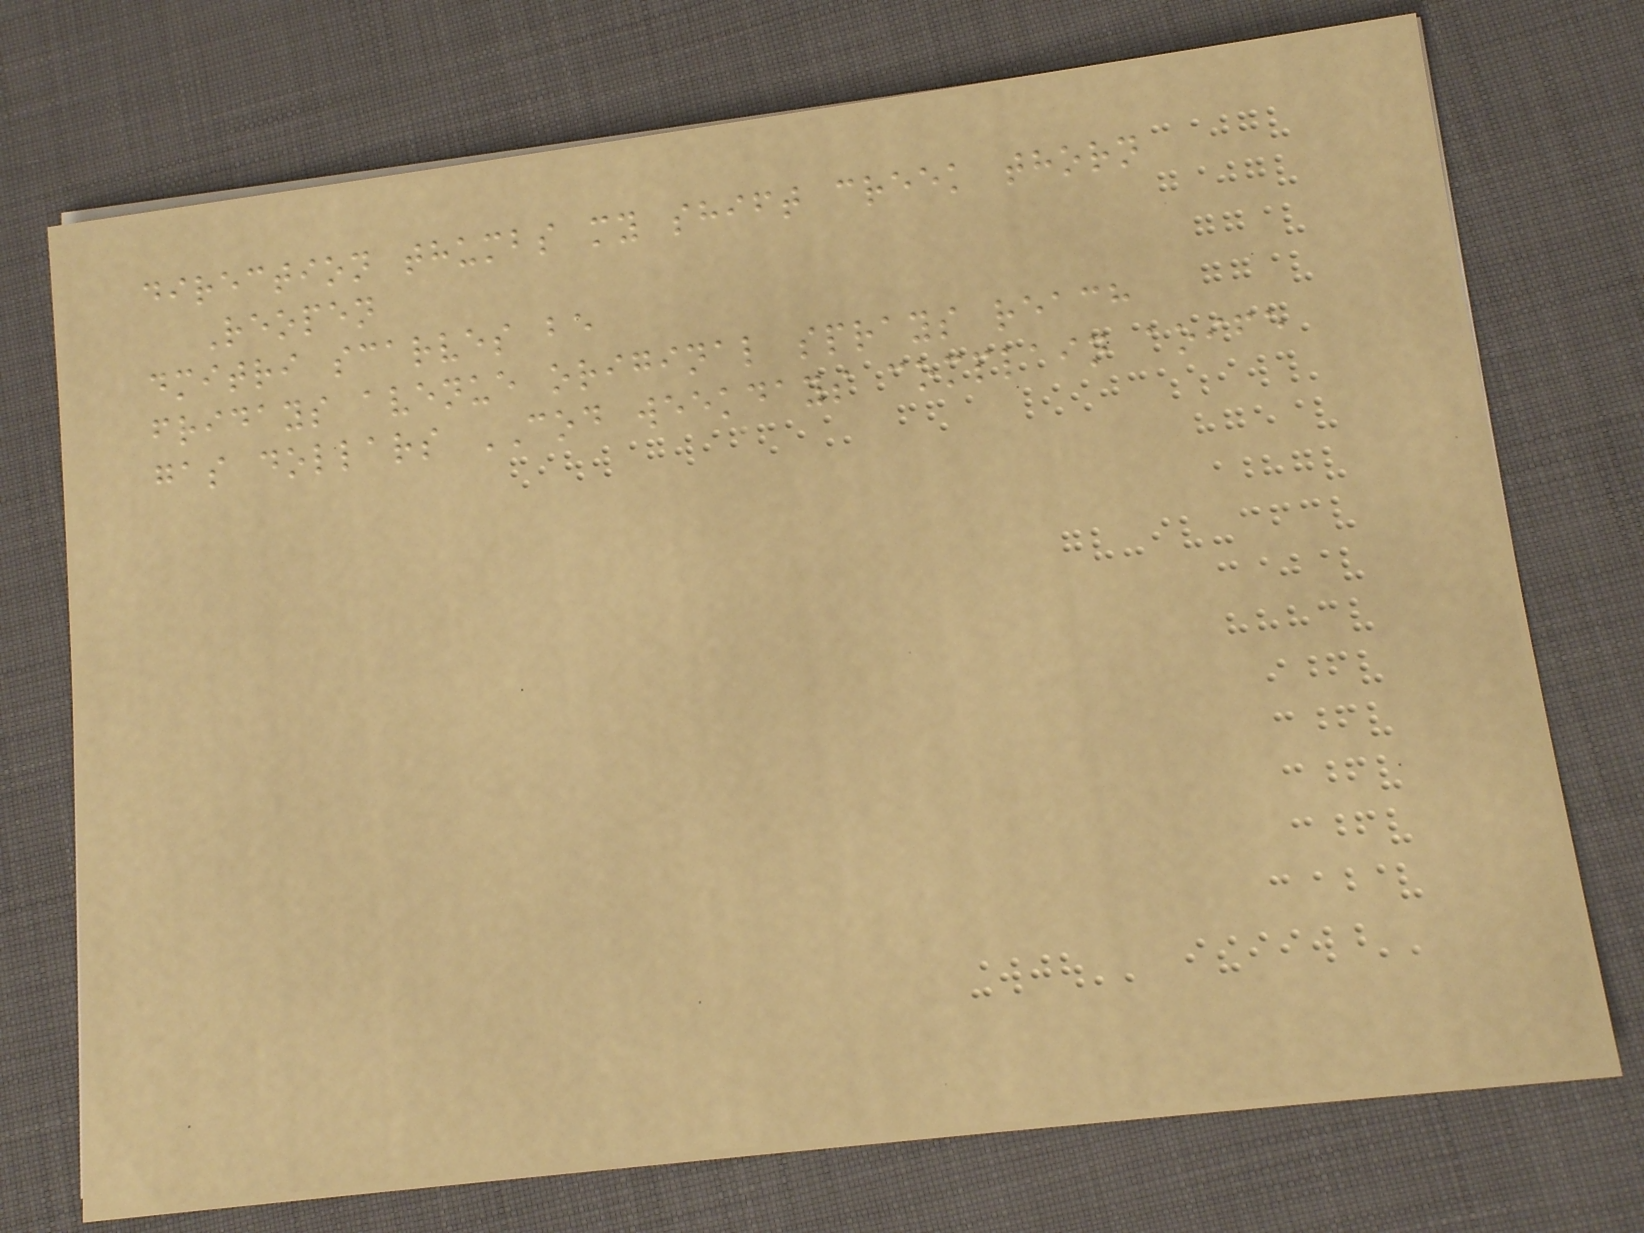direction thumbs my shift creek thorn
Reopen
dmitri scarves be
fridays avenue original sprays reach
gas dollars COD weekdays complain aoife
